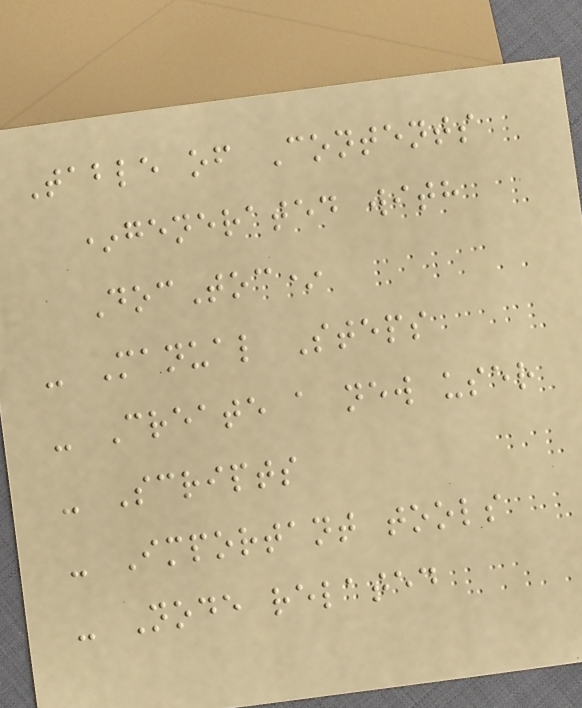Table of Contents
*generated with
DocToc*
- Manual Steps
- Create a new user
- Scripts
- Important tools
- Node related
